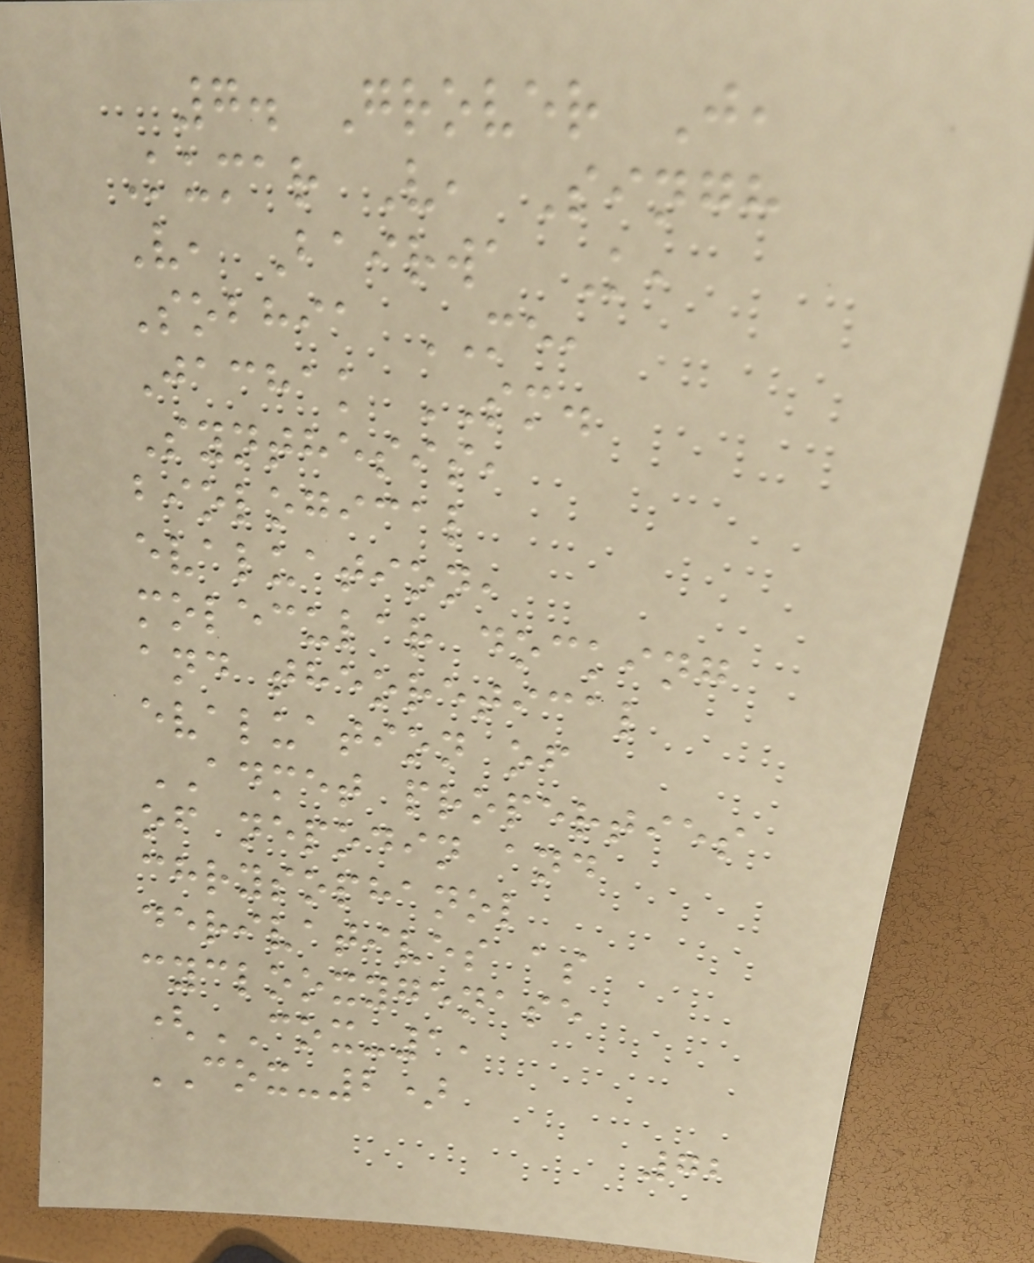7. Grover J,
Kumar V, Singh
V, Bairwa K,
Sobhia ME,
Jachak SM.
Synthesis,
biological
evaluation,
molecular docking
and theoretical
evaluation of
ADMET properties
of nepodin and
chrysophanol
derivatives as
cyclooxygenase
(COX-1,
COX-2)
72
